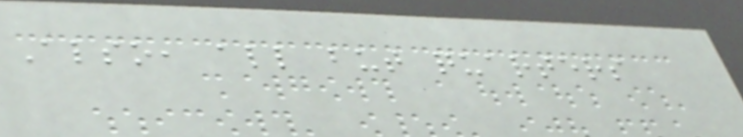Also, all but quarters
